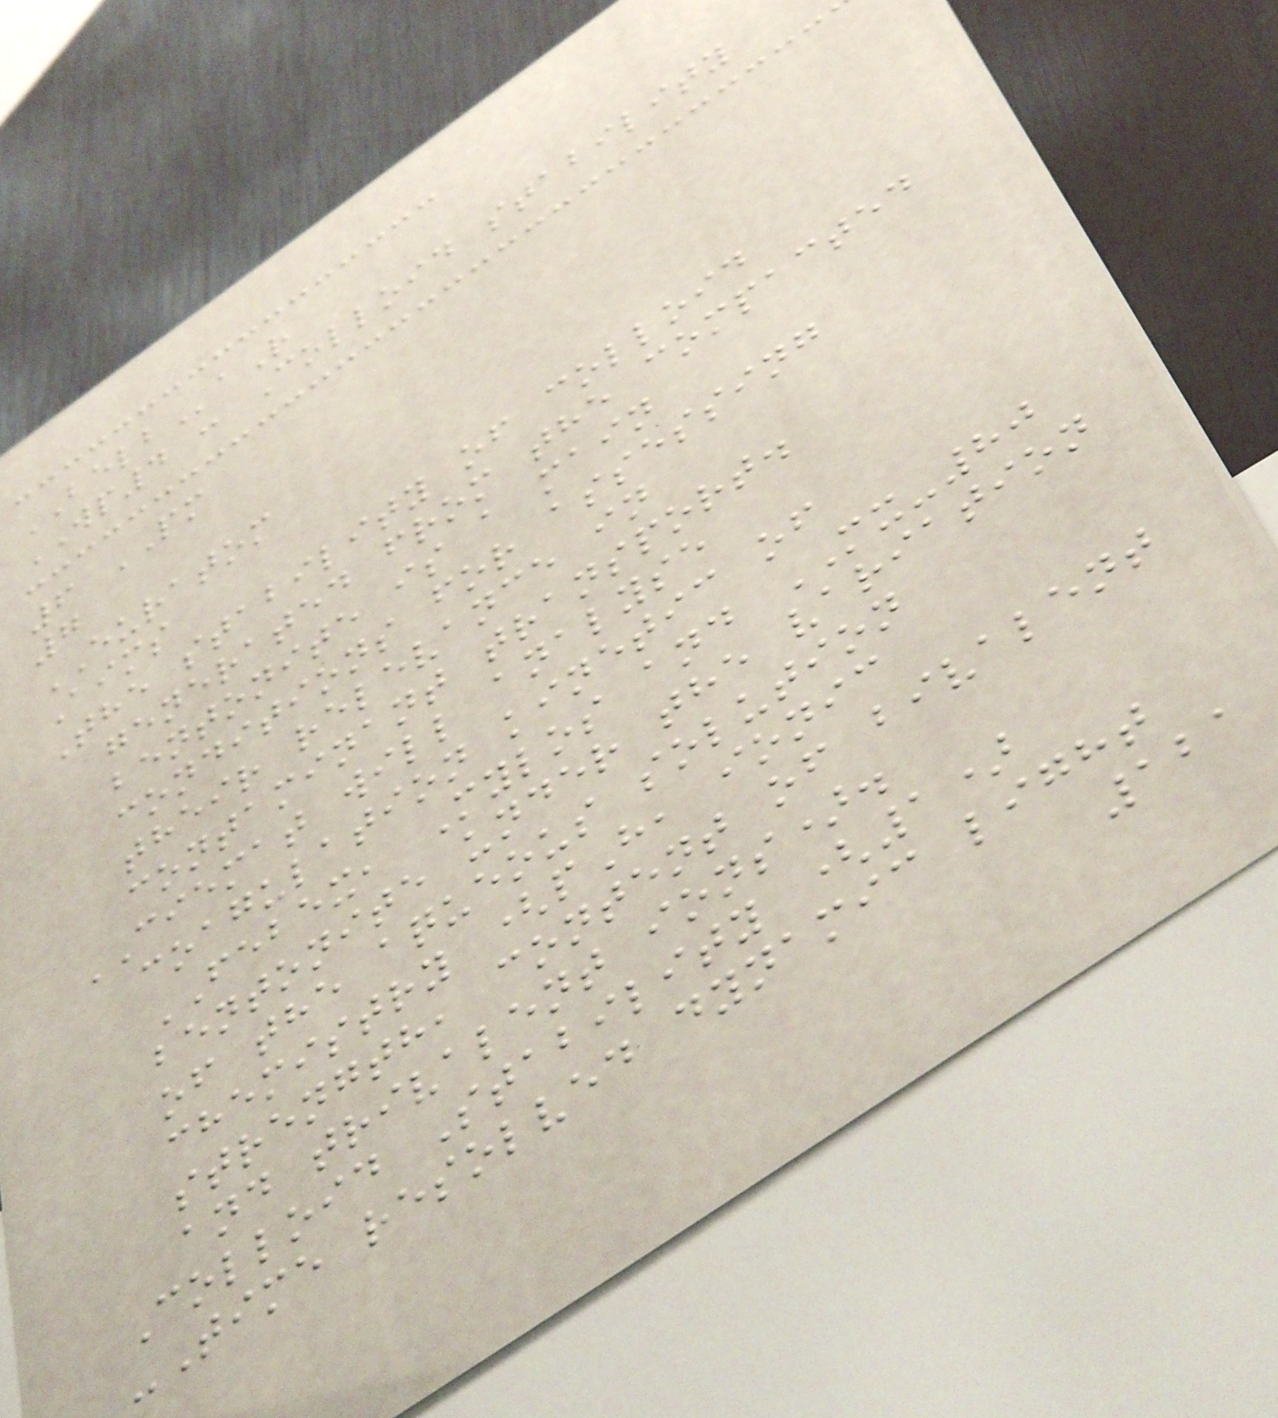BELBaR
WP4 : Colloid stability
6 PM
7
EURATOM
Aims
The stability of colloid
generated from the compacted
bentonite is a main
conditions for assessing
their relevance in
contaminant transport.
CIEMAT will analyse
coagulation kinetic of
FEBEX, Mylos and MX-80
bentonite under the variation
of the aqueous solution
chemistry (pH, ionic
strength, content of bivalent
and trivalent ions).
Colloid Stability (1)
-Time resolved dynamic light
121
